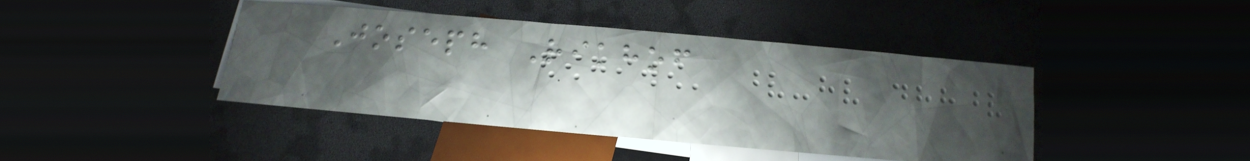Joseph Rikhof
